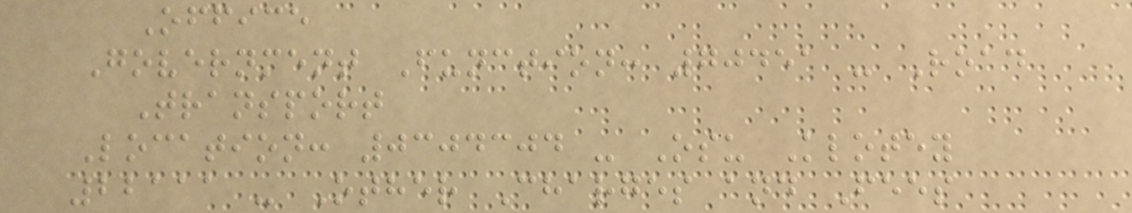Office
Government Function: 70451 - Road
Transport
Location: 0304304 - Osu Klotey
22111 - Other Charges and Fees
